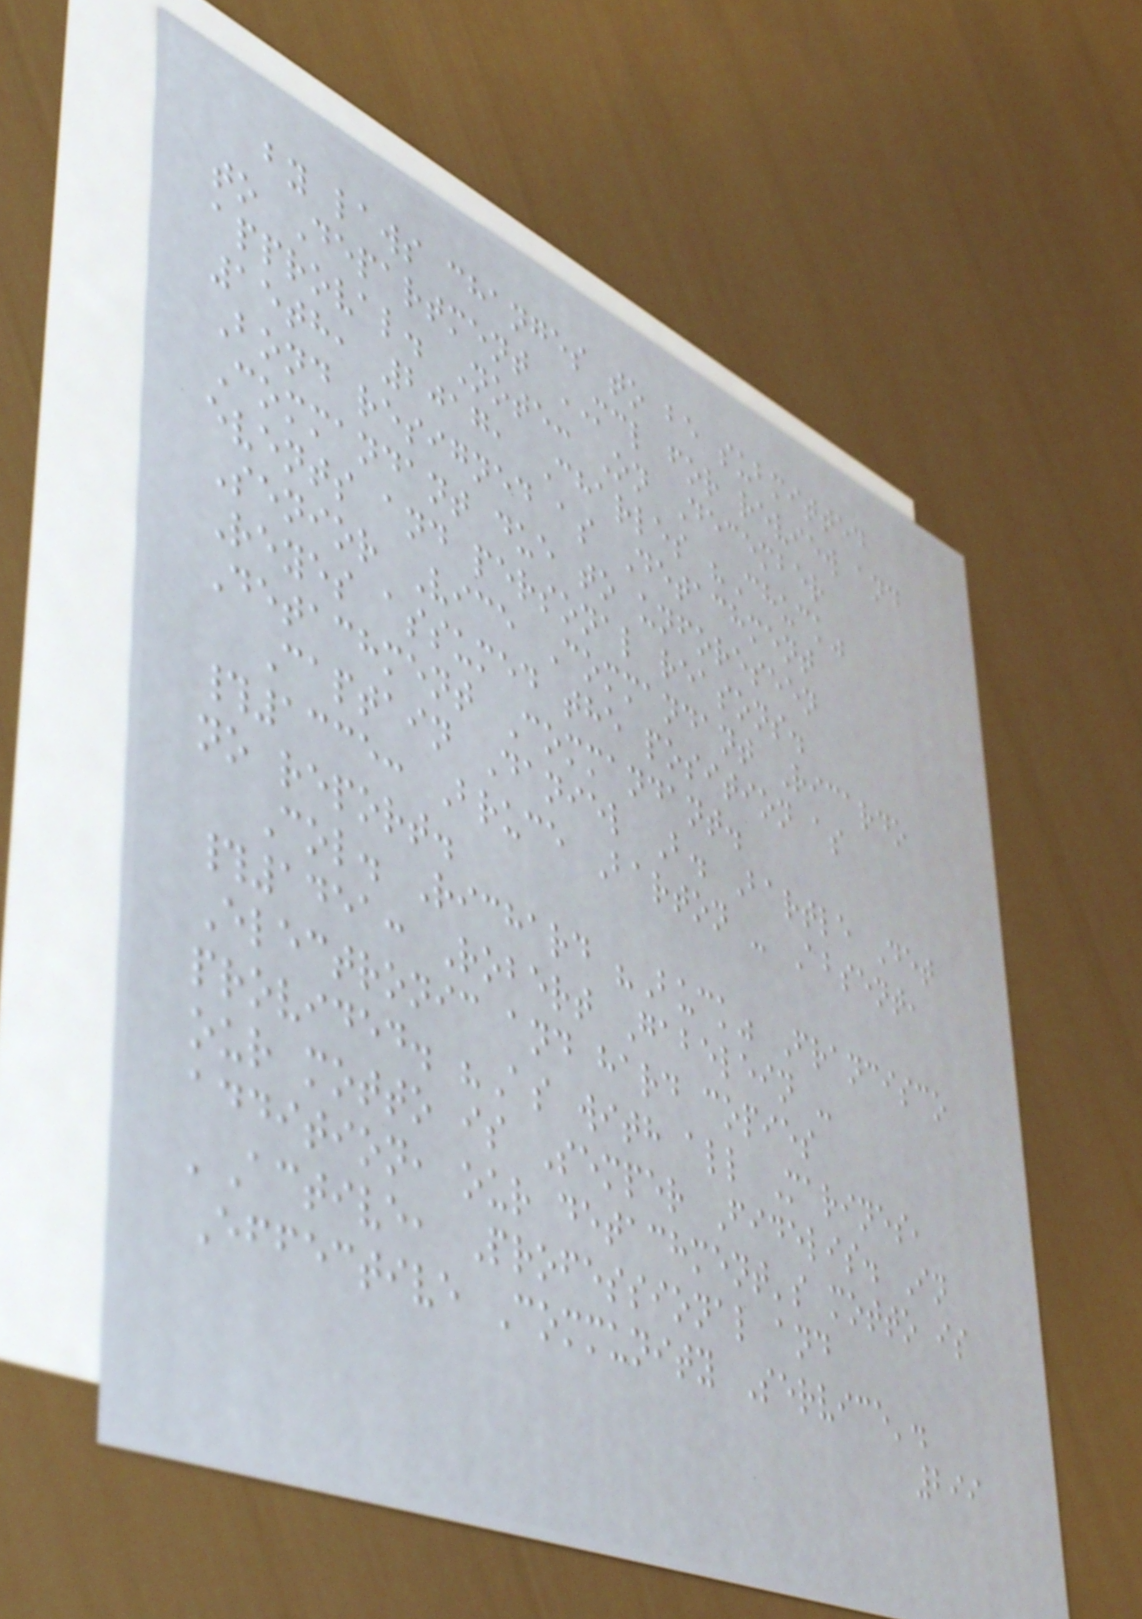by laws changes to be submitted
to Department MCL for review and
approval. Note: On December
15th, 2017, Charles "Chuck"
Bond resigned as Detachment
Commandant due to unforeseen
events and personal reasons.
Senior Vice Commandant Ricardo
Reyes assumed the position as
Detachment Commandant.
Captain Daniel B. Bartle Det
#1335: Bruce Barton - Absent,
no report.
Col. Richard "Buck" Francisco
#1451: Robert Gabelein -
Electronic and hard copies
provided. "As with all Marines,
our motto is Semper Fidelis. In
addition, our detachment's motto is
'Active, Professional and
Effective Community Service'.
299
